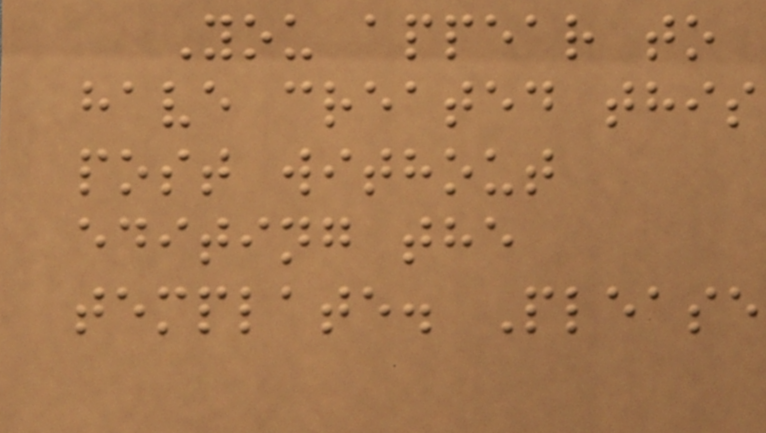You appear to
have created this
post without
editing the
template. Please
